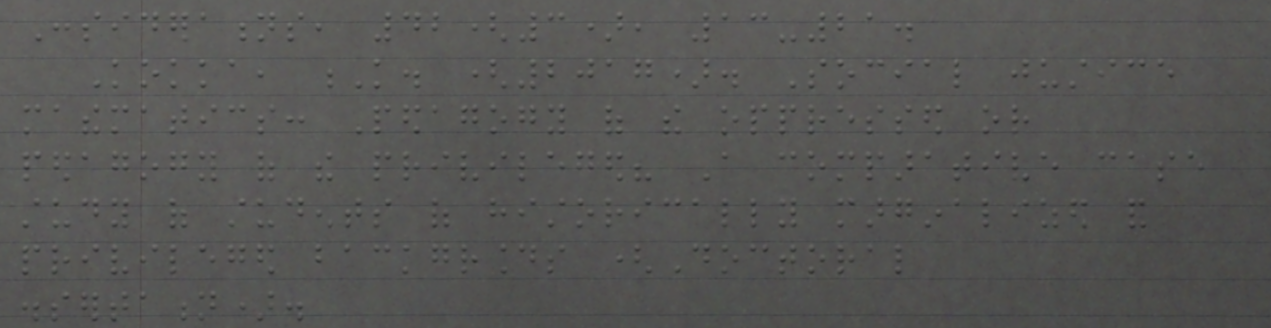Considerations, 42(3), 13-21.
Kokka, K. (2017). Social justice
mathematics: Pedagogy of the oppressed or
pedagogy of the privileged? A comparative case
study of students of historically marginalized and
privileged backgrounds (Doctoral
dissertation).
